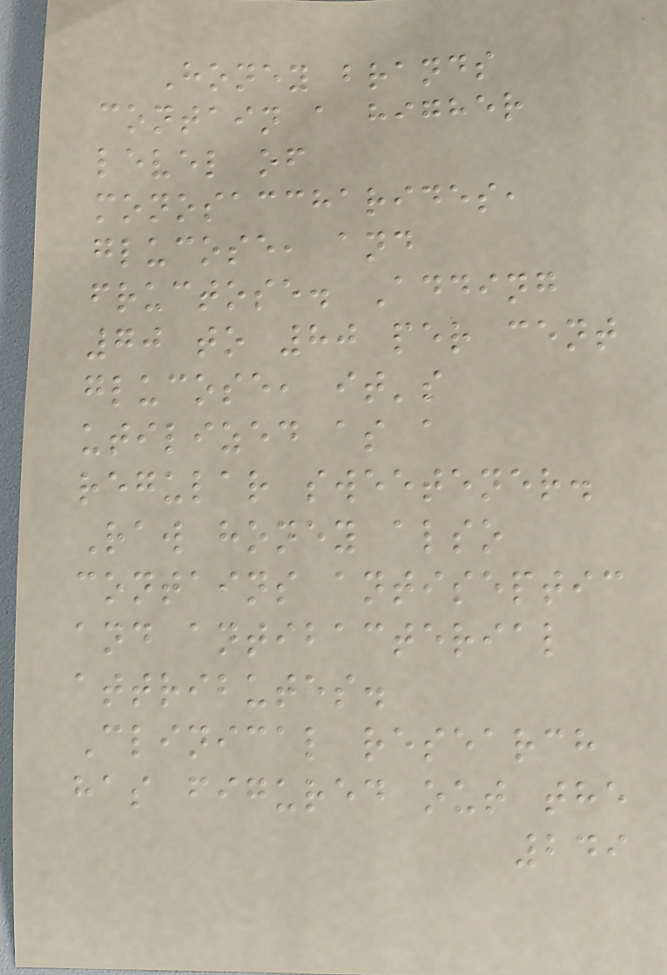Honey brands
contain a higher
level of
monosaccharides,
glucose, and
fructose. Adding
70 to 80 per cent
glucose, it's
utilized as a
regular sweetener.
Raw honey also
contains antiseptic
and antibacterial
attributes.
Clinical research
has figured out the
249
